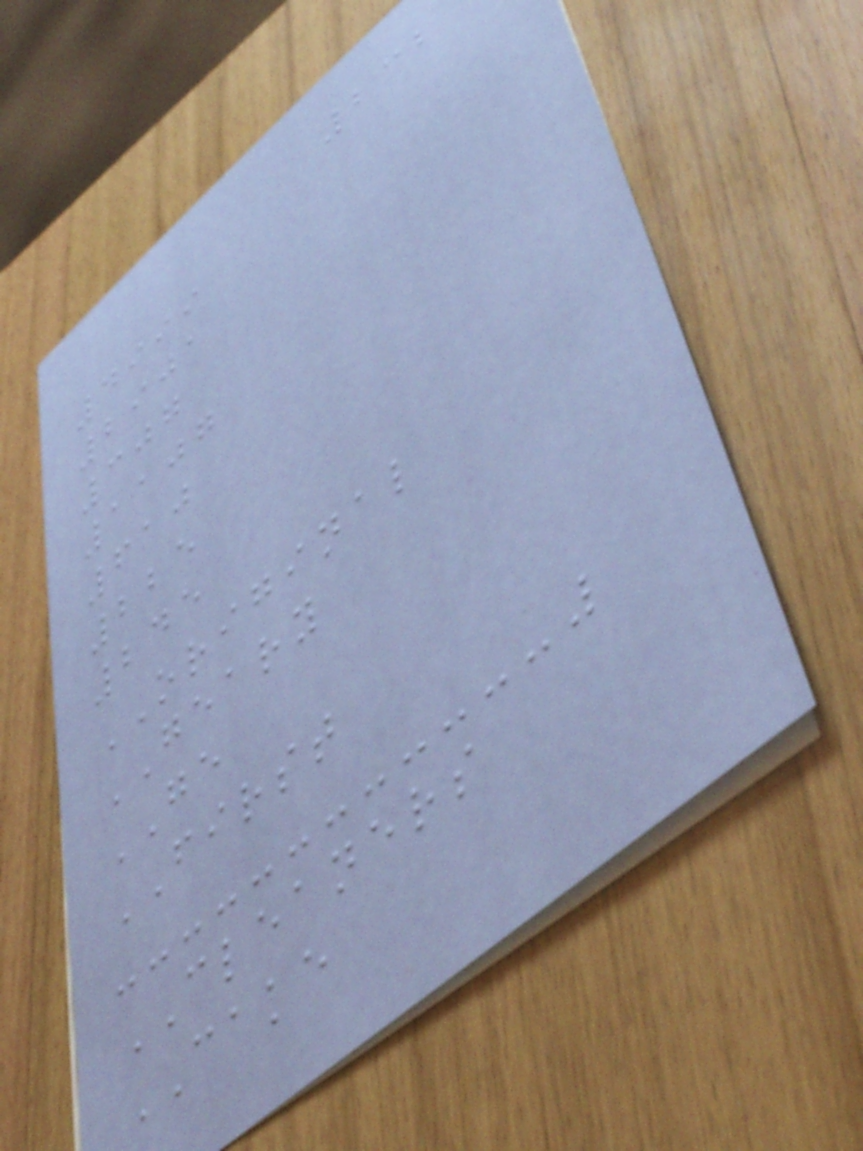232
4999
2901
307
1107
610
225
245
ORIGINAL
GEARY
GE
FIRST
CLEANERS
CAKE
